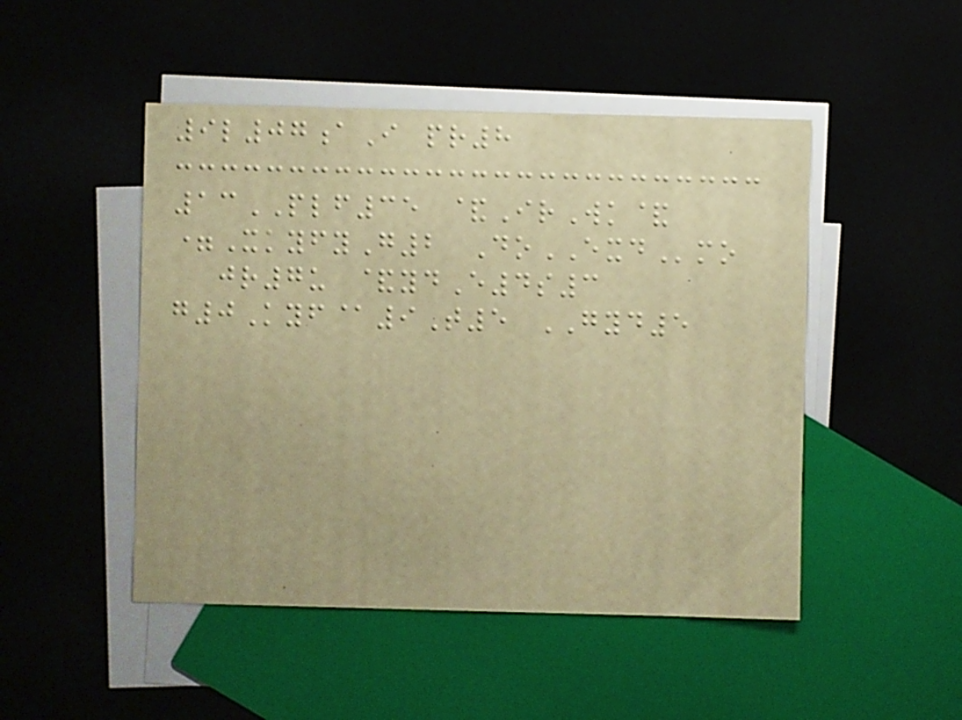9l07aI pr8
13PLF35 &IrWk&
=XkyfyG2 DoEXDmo
jr7u &ydE4s3
g0Kyf@9T5 GYD5
